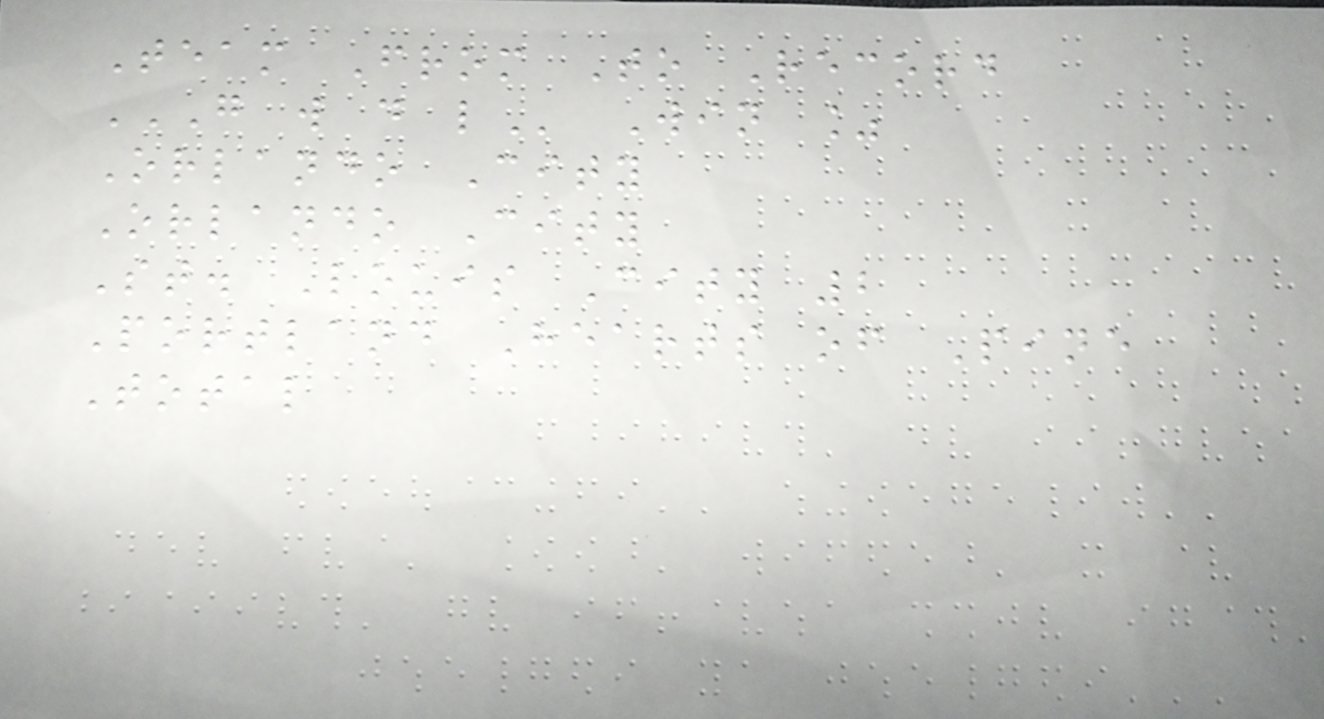Team From To Record
G W D L Win %
Orlando City
Orlando City
St. Louis City 2
Portland Hearts of Pine
Total
